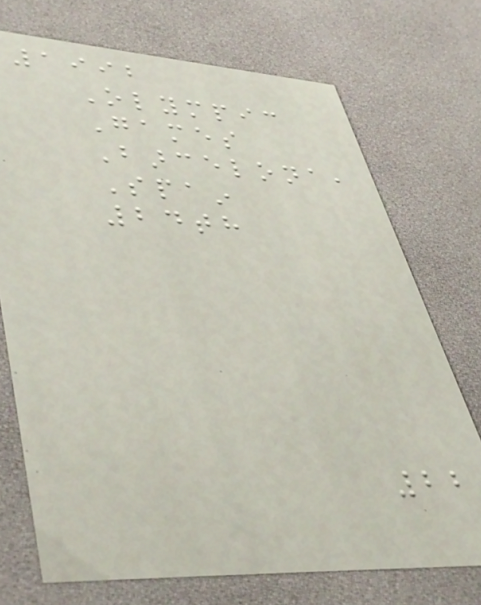1992
Olympic
Games
Barcelona,
Spain
24th
22
